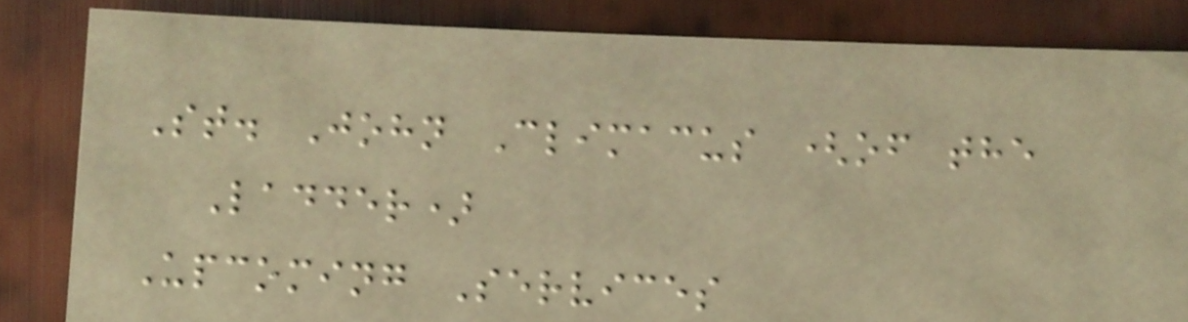St. John Climacus (of the
Ladder)
Upcoming Services
